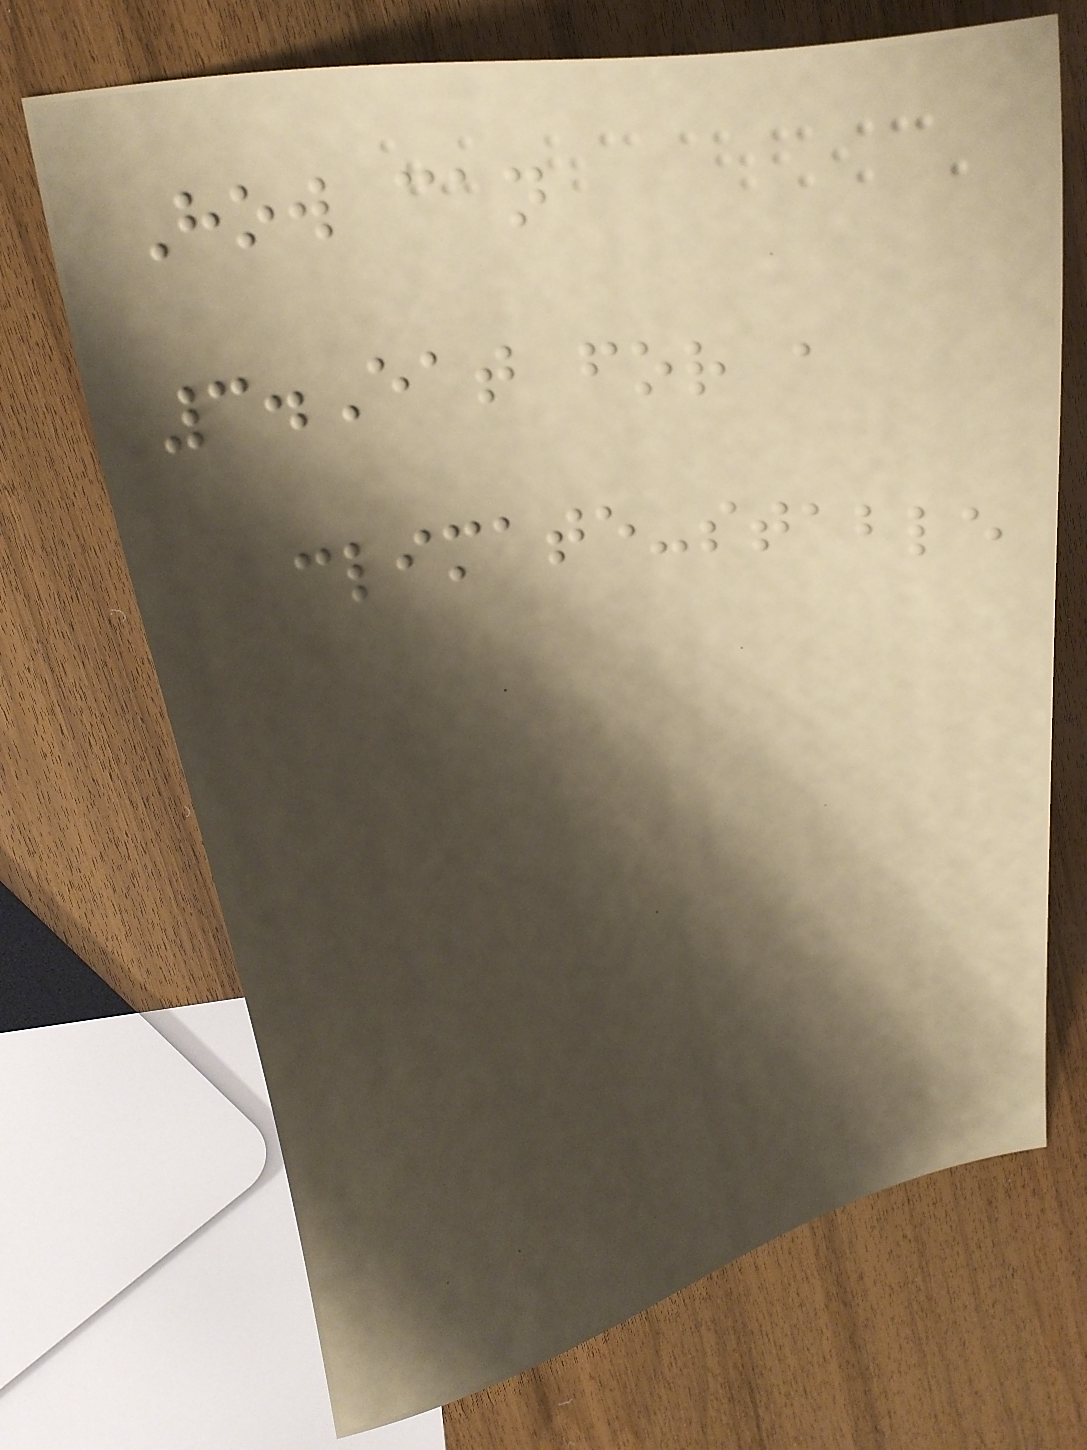How can
3.Eat for a
climate-stable
